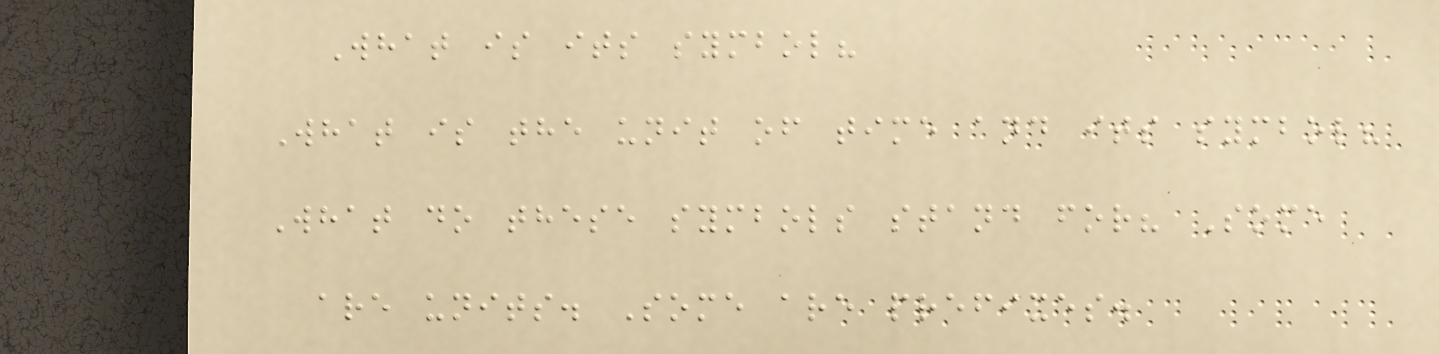What is its symbol?
What is the unit of time and its symbol?
What do these symbols stand for? Some
are units. Some are prefixes.
